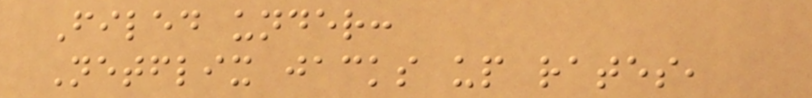Filed under:
Netflix jacks up rates,
